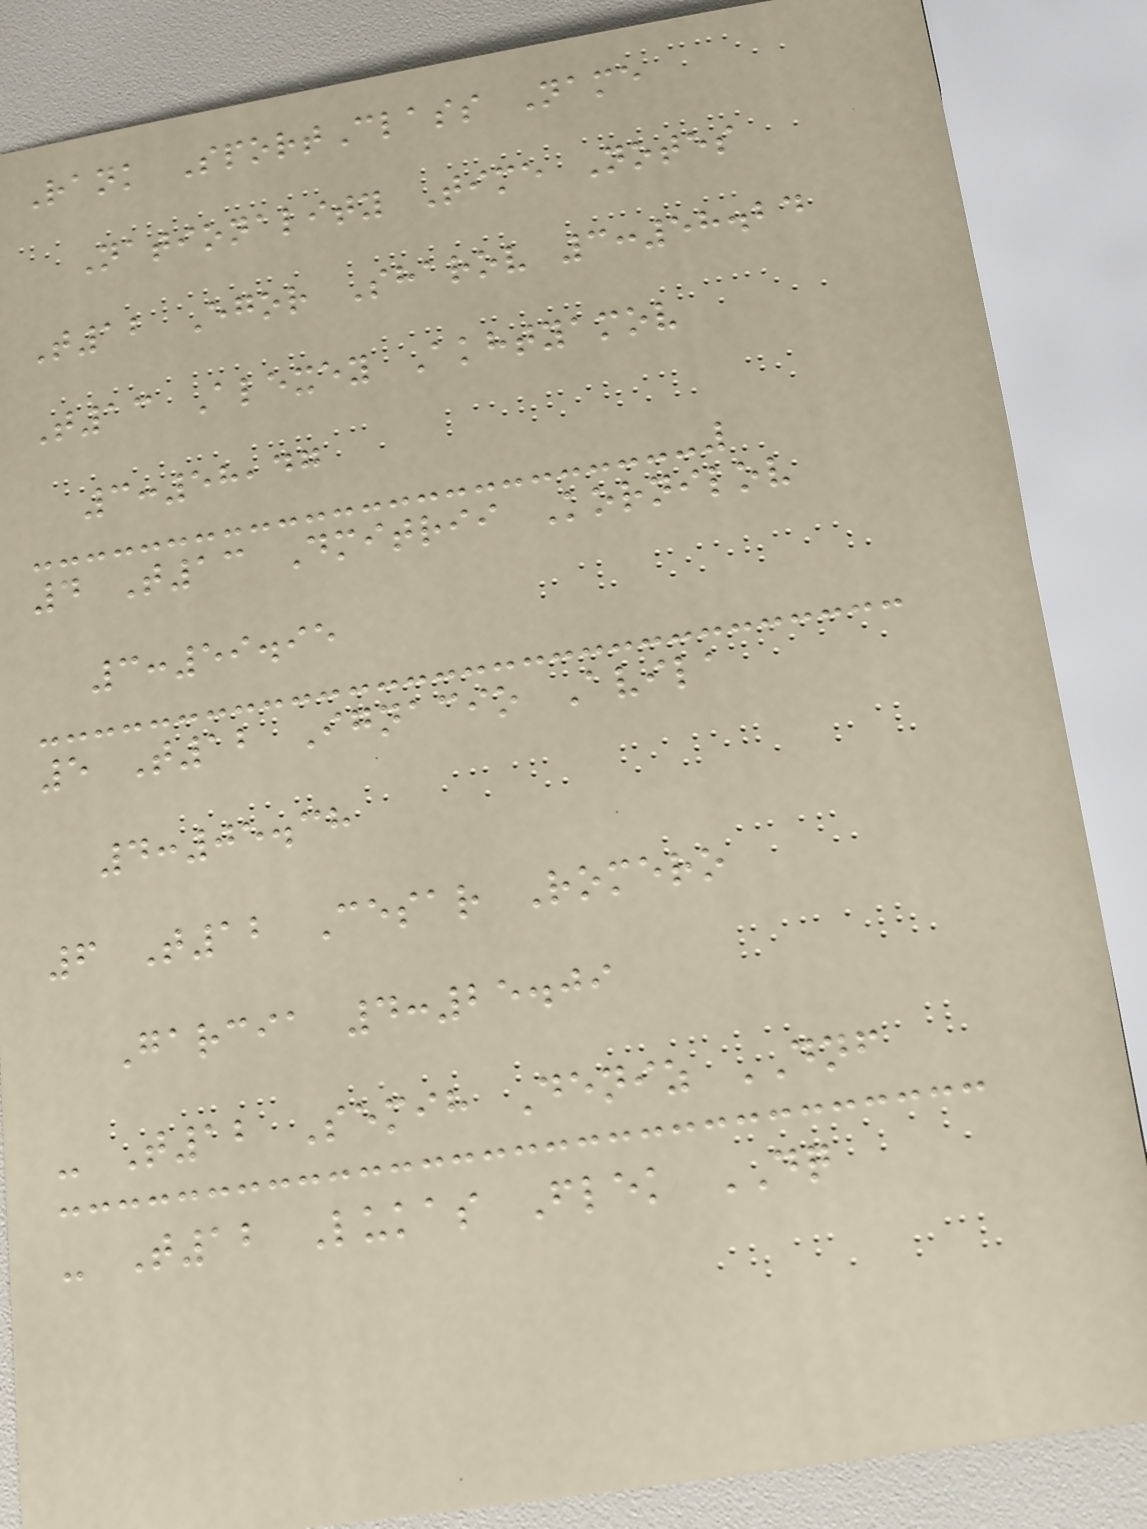Rank SportClass Name
Nationality Time Notes
T12 Egor Sharov 3:58.24
T13 Alexey Akhtyamov
3:58,47
4 T13 Dmitrii Kornilov
3:59.95
5 T12 Ignacio Avila
4:05.38
6 T12 Cesar Romero
Garcia 4:25.09
- T12 Semih Deniz DNF
- T12 Lukas Flek DQ
